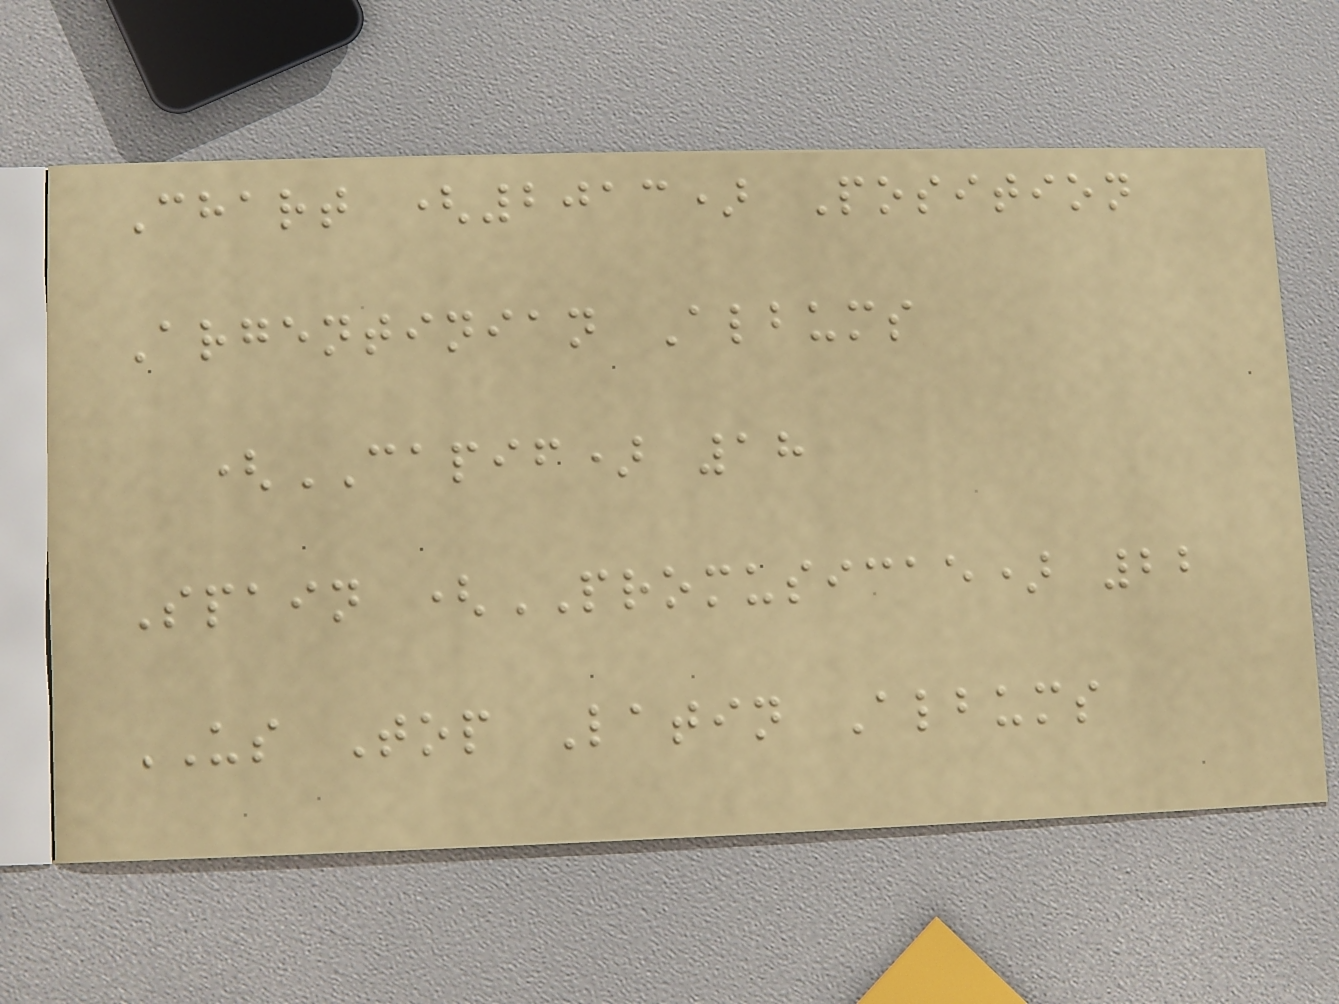Chart (2013) Position
Argentinian Albums
(CAPIF) 18
Spain (PROMUSICAE) 22
US Top Latin Albums
